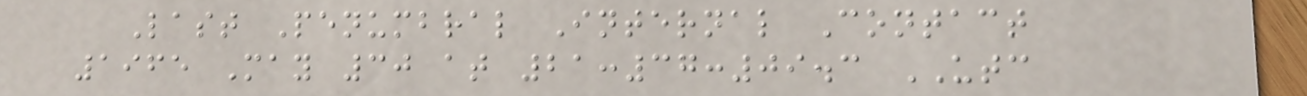Last Penumbral Internal Contact
1965 May 30 at 21:37:09.3 UTC
